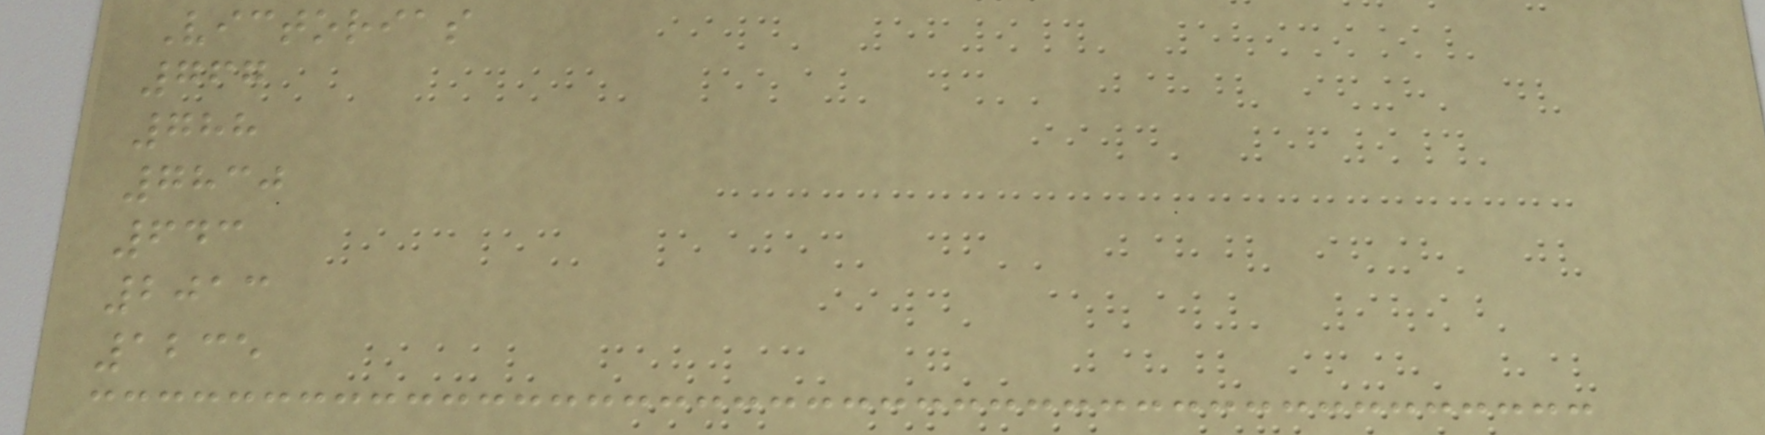Victorias
767
788
7830
643
2013
1235
